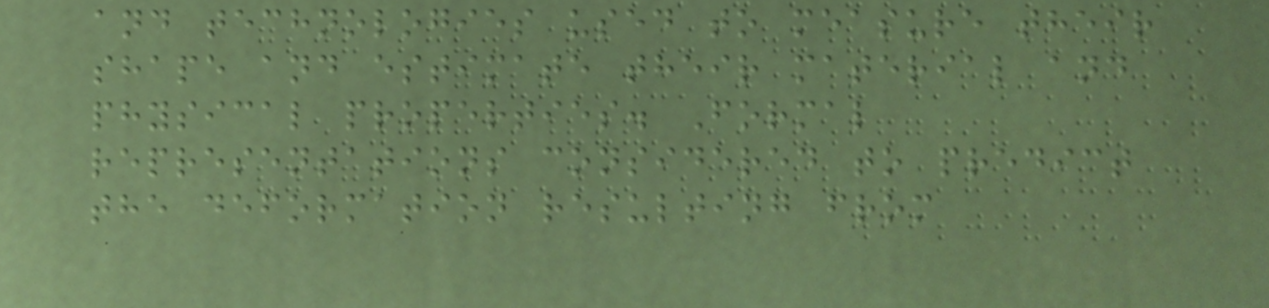and technologies used to measure their
shape and estimate their material and
physical properties. Formal
representations considered to predict
the deformation resulting from
